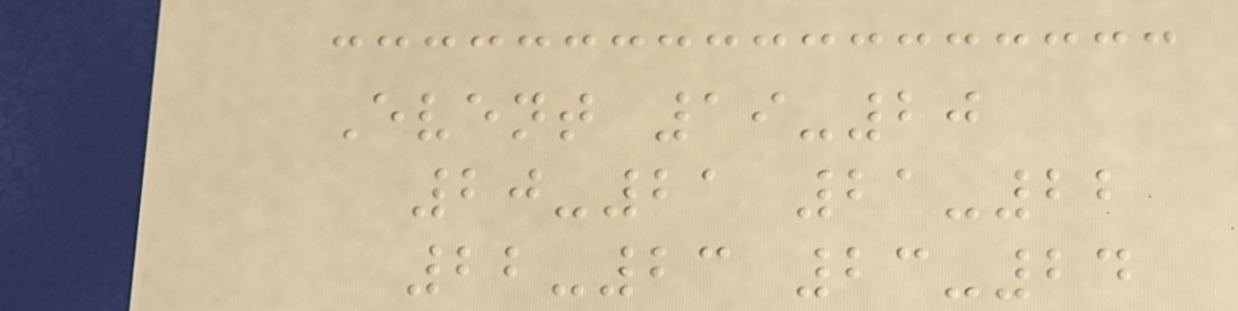Event 19-20
20-21 21-22
22-23 23-24
